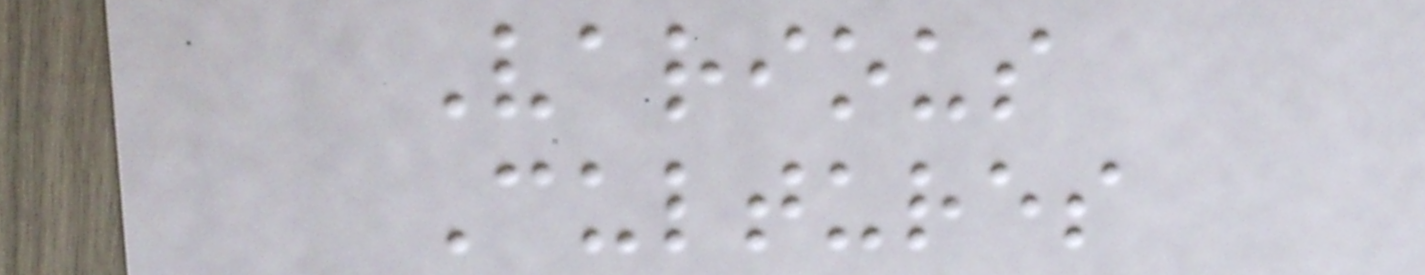Various
Cultures
